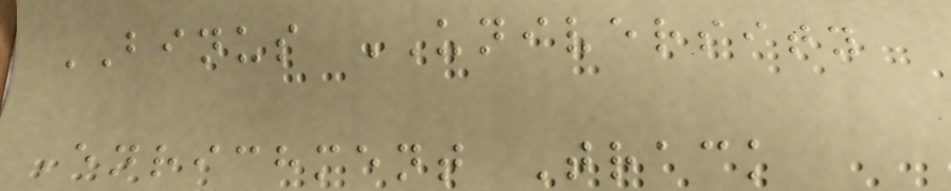BINUS UNIVERSITY
Enrichment Track
